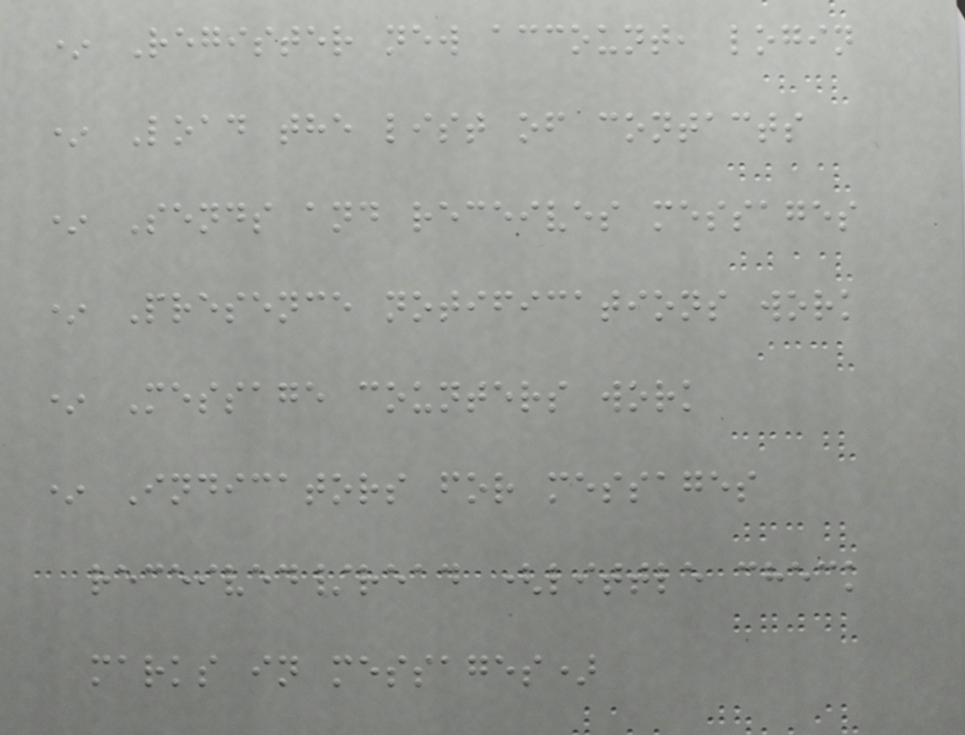* Register new account, login
* Load the list of contacts
* Sends and receives messages
* Presence notifications work
* Message counters work
* Indicators for messages
received/read (little check
marks in messages)
